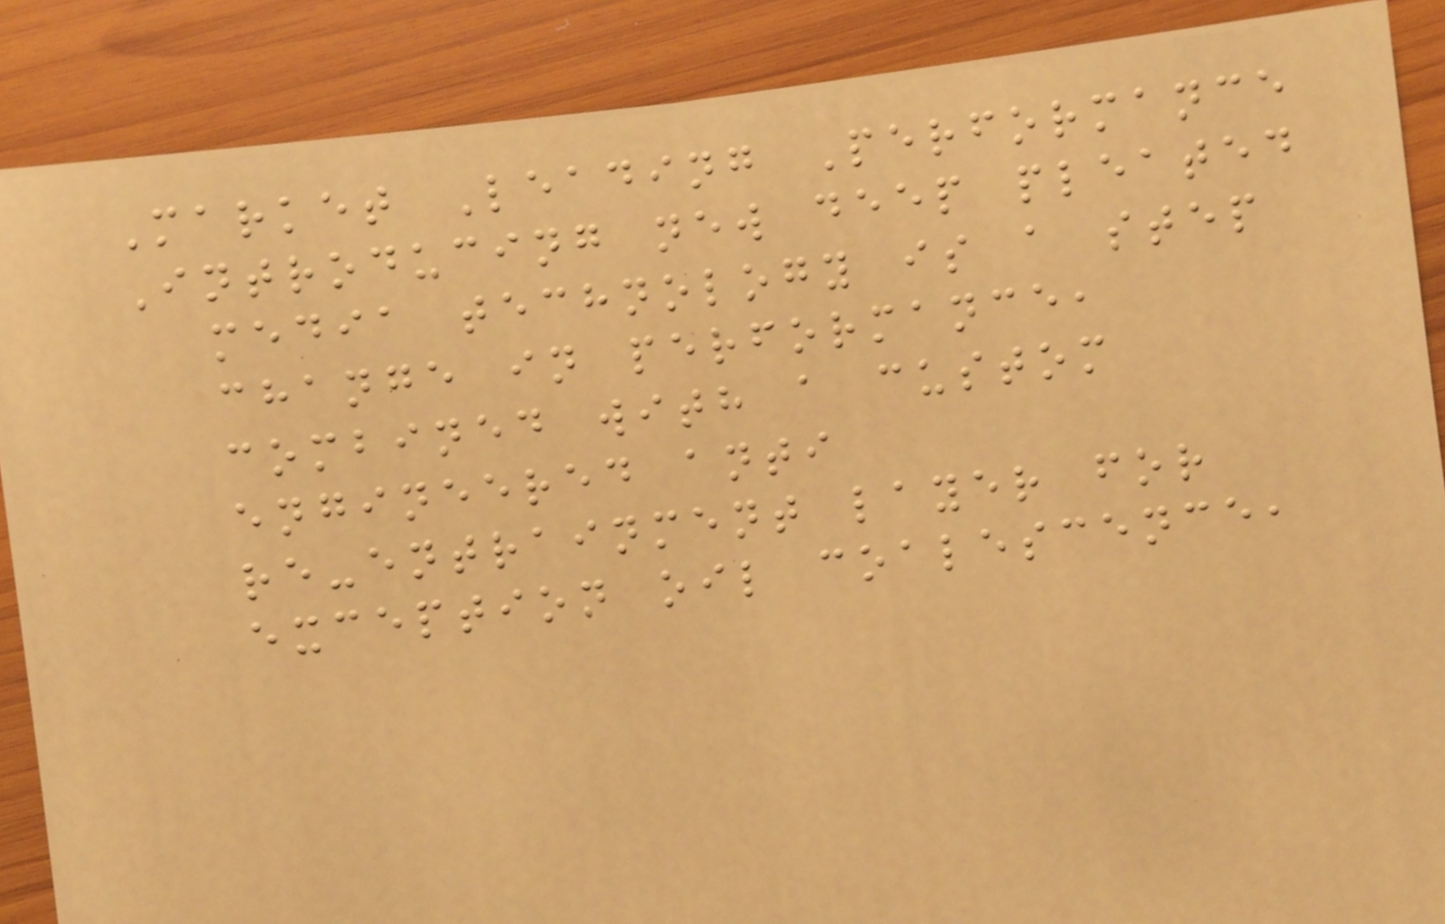Market Leading Performance
Introducing new deep pleated
media technology is a step
change in performance,
combined with a custom
engineered anti
re-entrainment layer for
exception oil coalescence,
